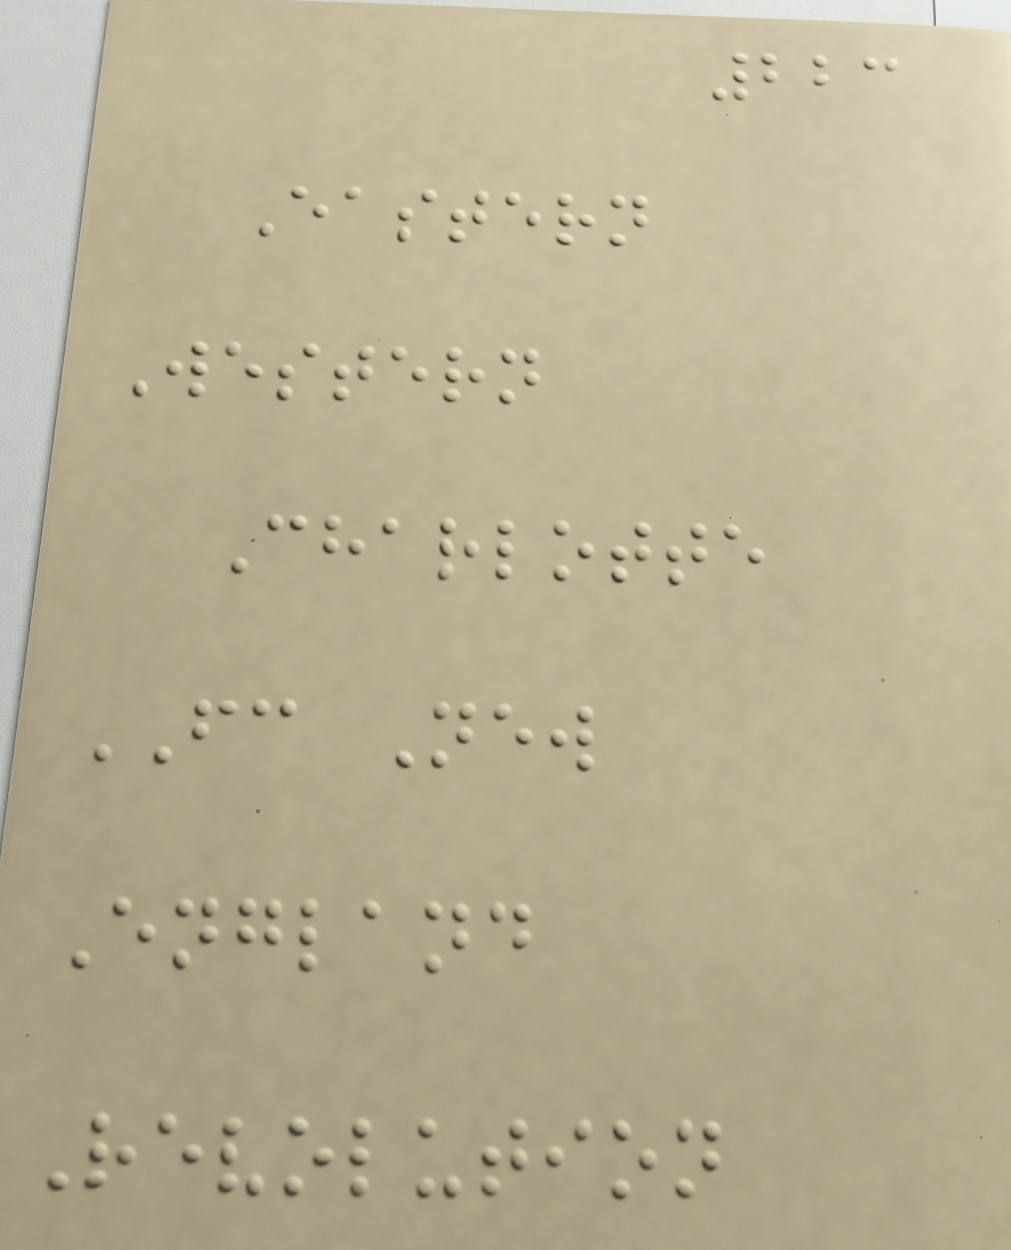223
Eastern
Western
Charlotte
FC New
England
Revolution
